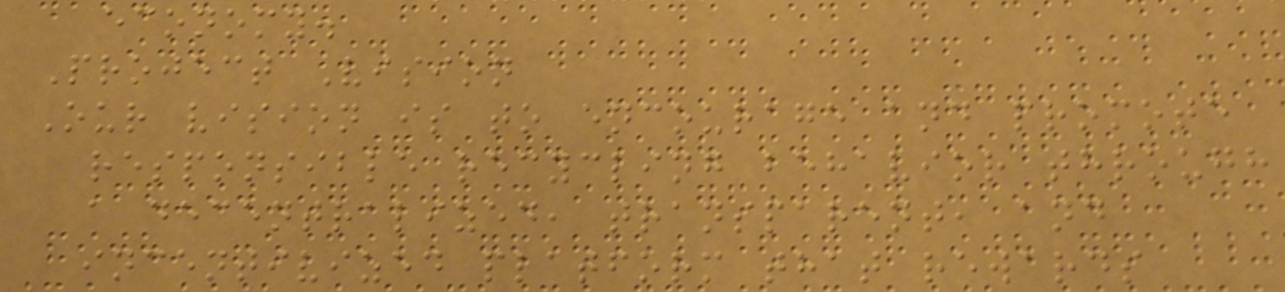economy.
Project Vision
Our vision is to encourage and promote
responsible recycling behavior through
a decentralized, transparent, and
incentivized platform that rewards
